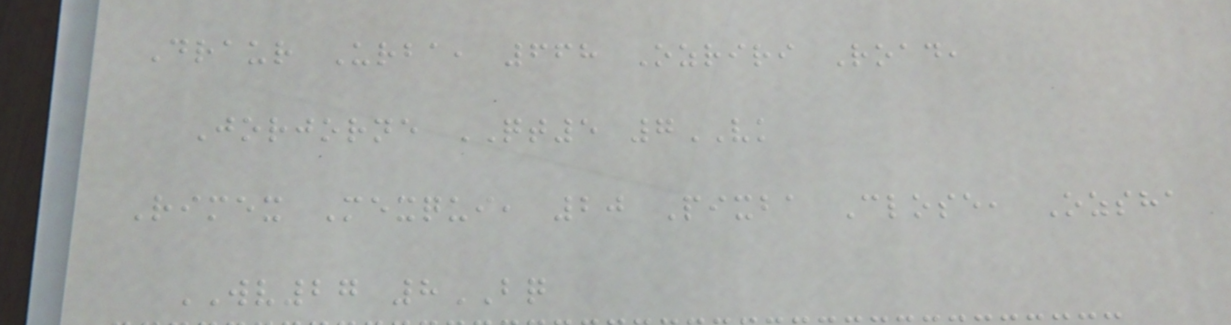Draur Urba, 668 Ozriri Road,
Jorjorne QT5 7VK
Rimex Mexqui, 20 Pixba Close, Ozsha
WV27 8BQ
